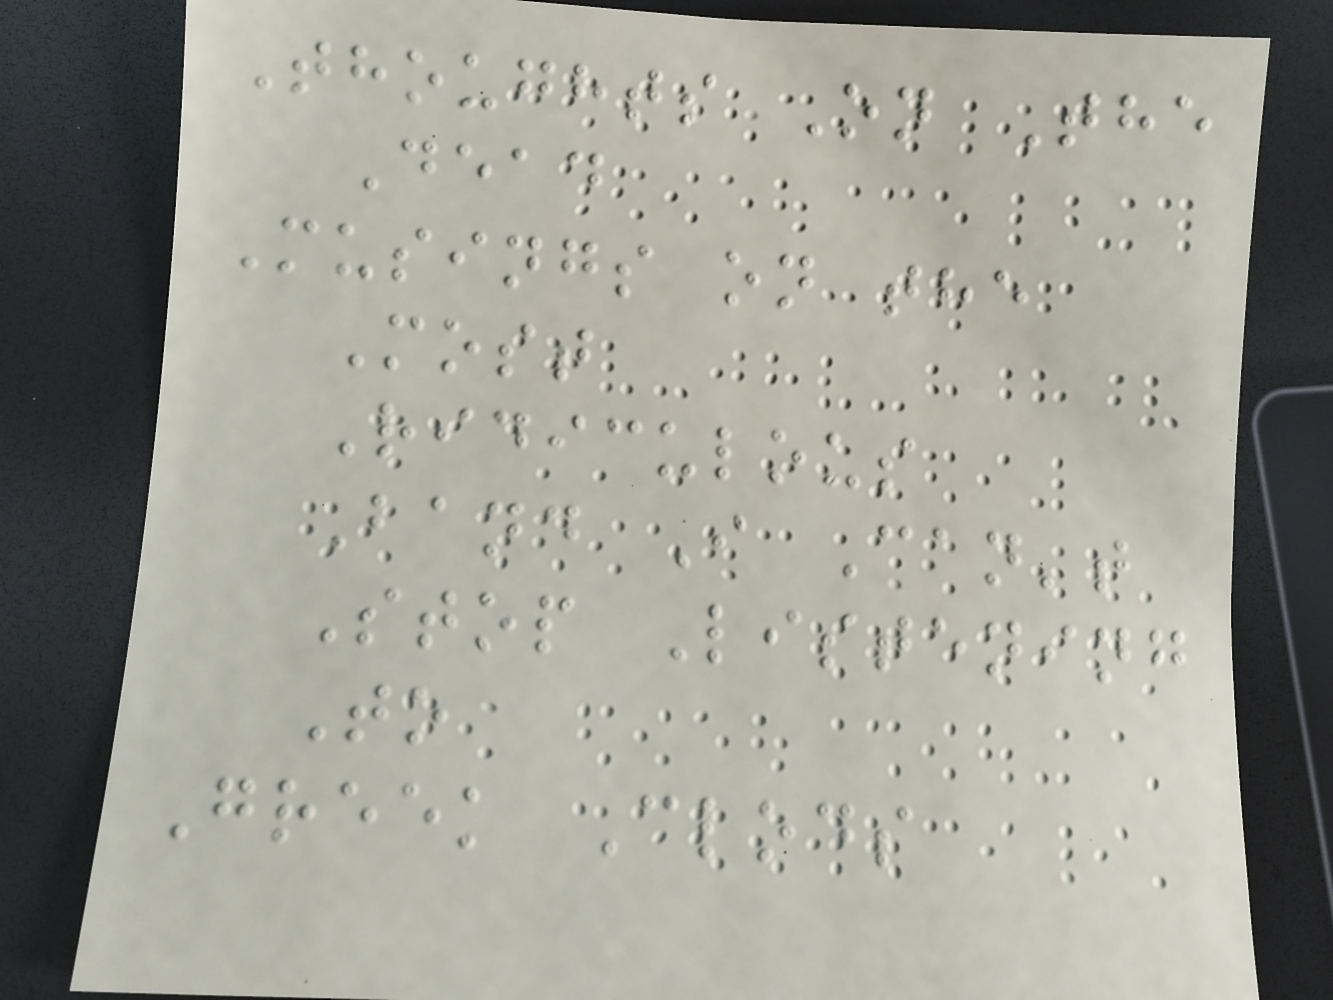Thoughts On The
Dead
Musings on the
Most
Ridiculous
Band I Can't
Stop Listening
To
Greek Clods
